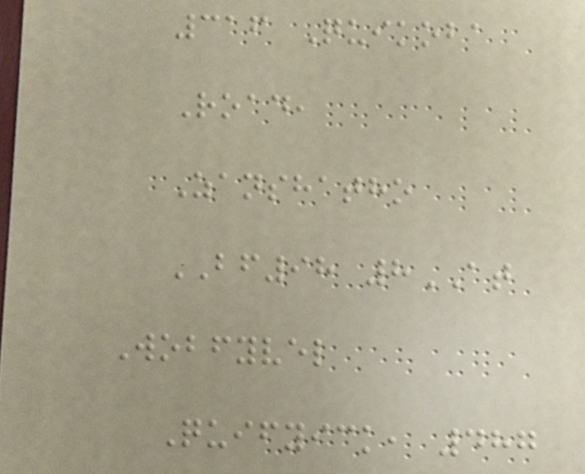316 Quikoba
Road,
Zanshatho
BF98 8AT
Wobfyvel
Quifyick, 487
